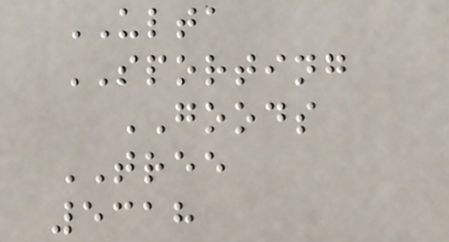ULTA
SPORTING
GOODS
TREE
5318
